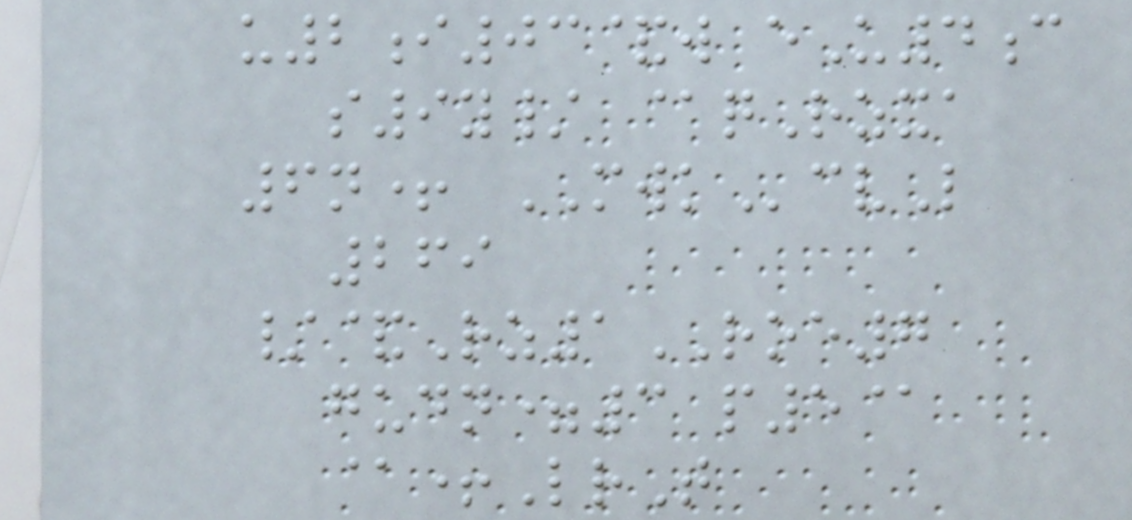u2i03&w eU4c
s9y/ @qRzxa
6n+ MWKcvL
269
/&Rz1ROE7
gudn=3 p5@
@+LrT
